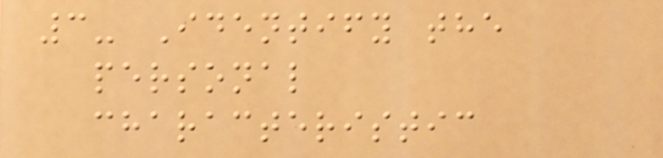3- Identify the
personal
characteristic
